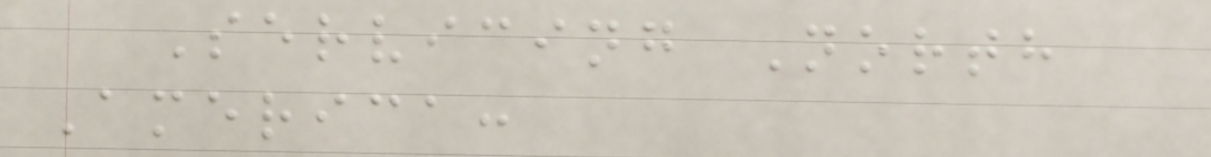Servicing North
America:
